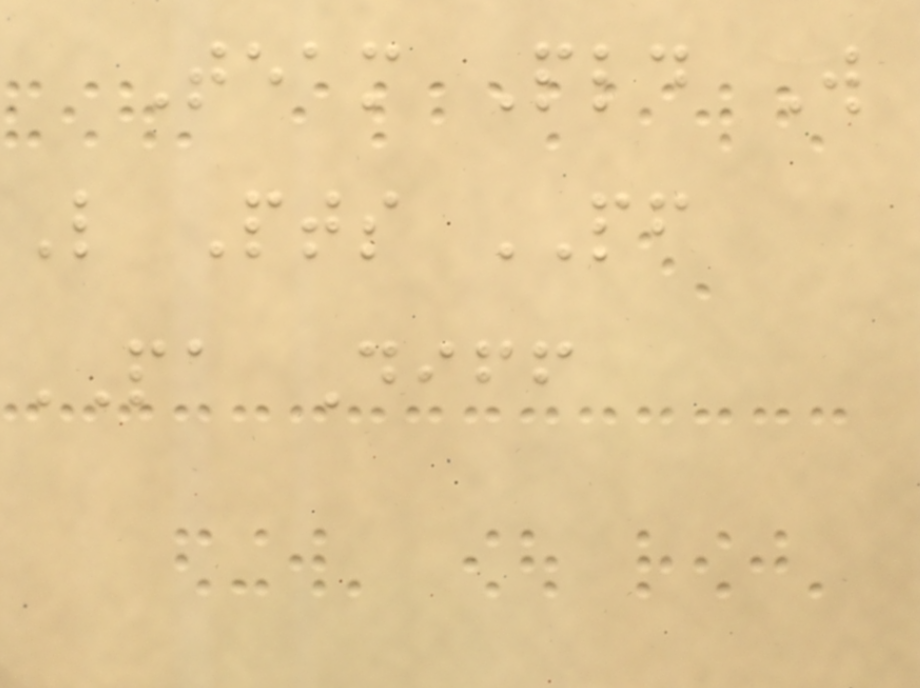Team Pld W
L Pts PF
PA Diff
